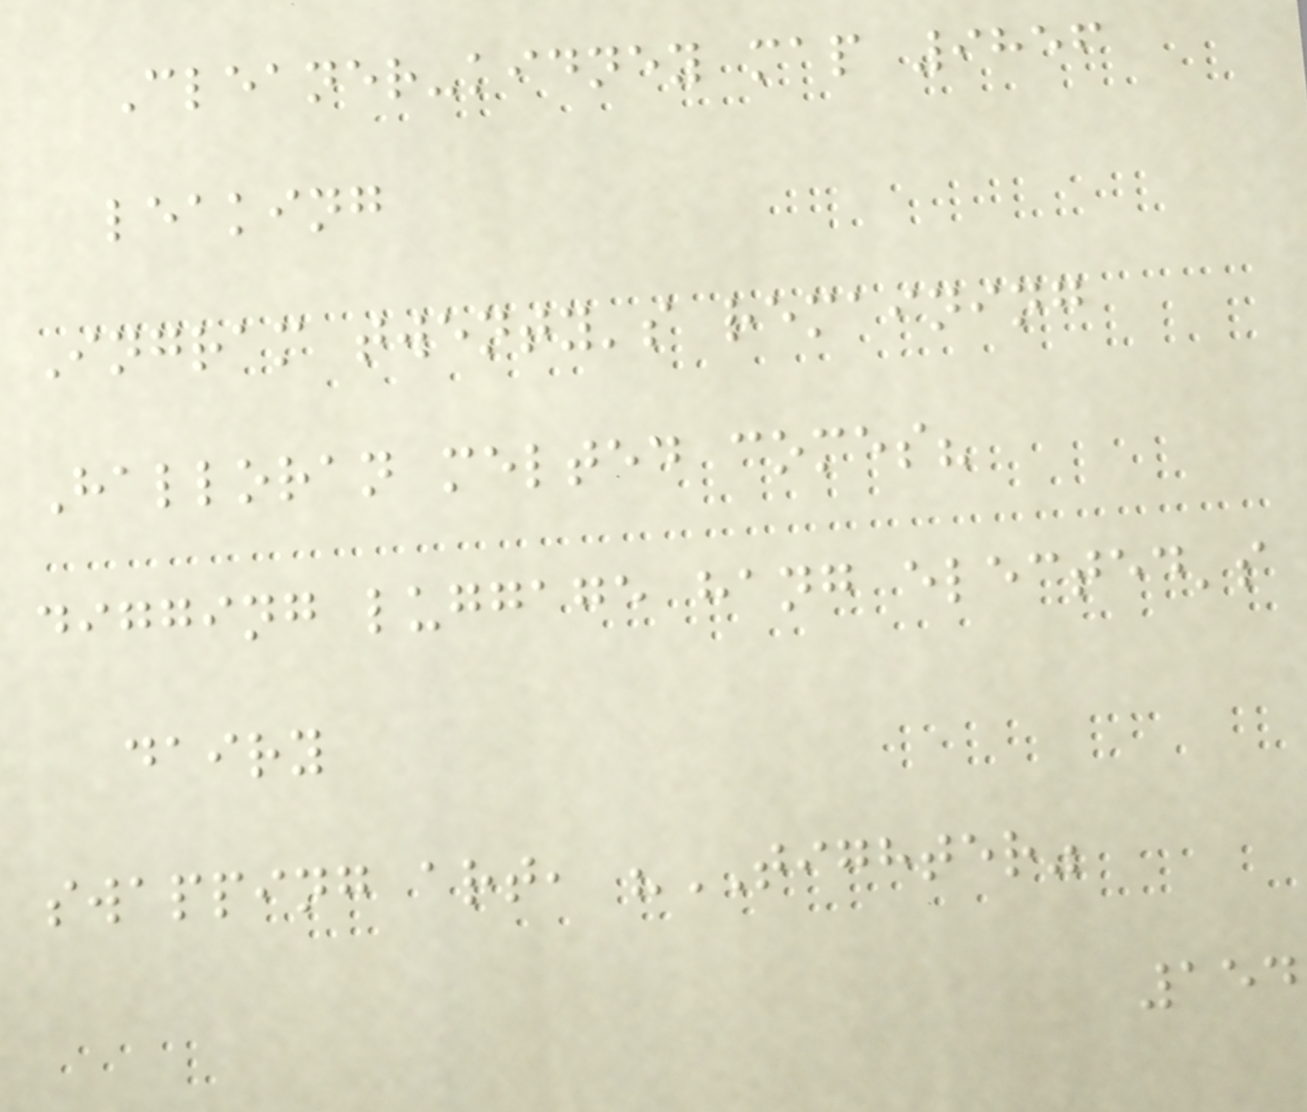Cleaner-kidney map 9856
leaking
Ingram twenty's remaining
Halloran melted comes?
digging luggage hang elected's
dairy
swapping art, "TIGHTER"
154
